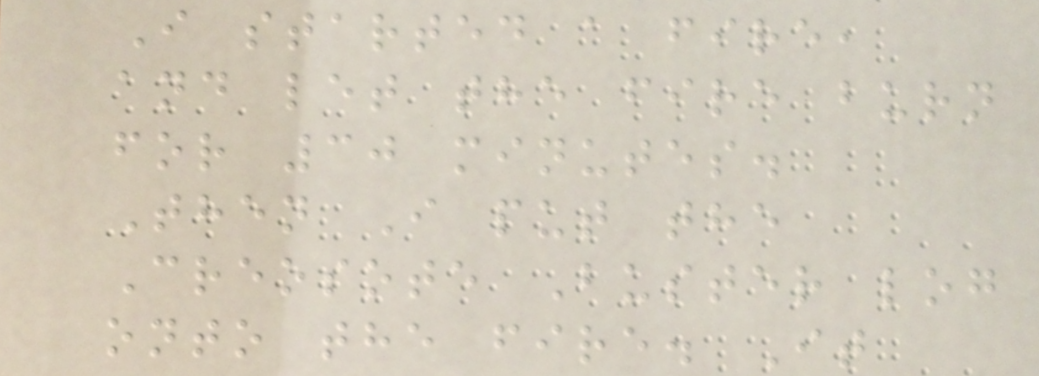I started a fire,
and let the fire burn
for 30 minutes.
Then I put the
Creosote Buster log
onto the fire. It
